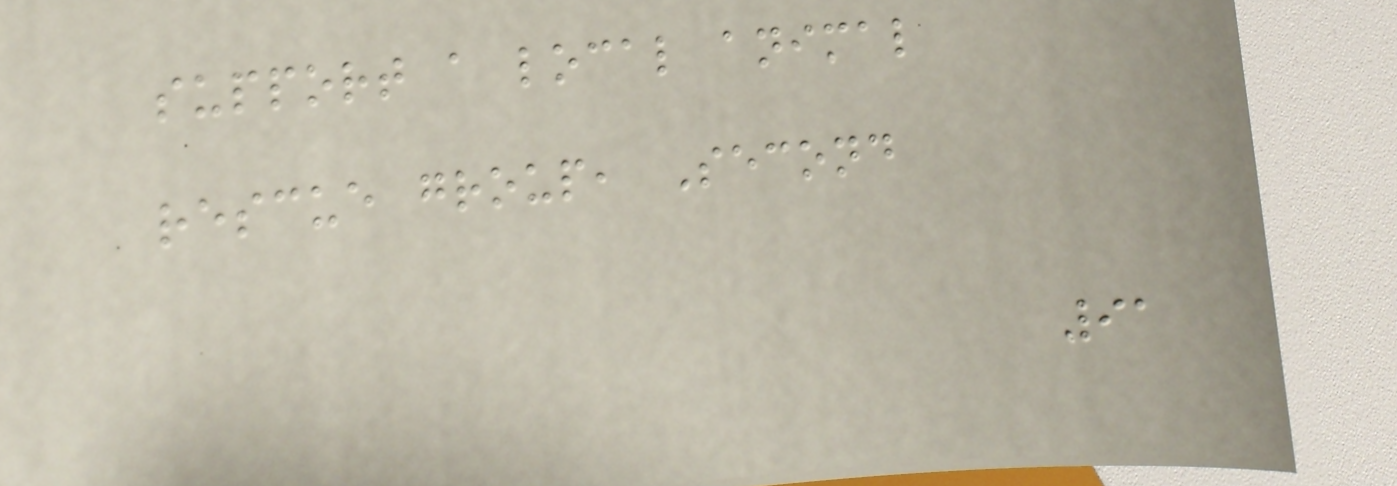support a local animal
rescue group, Second
91
